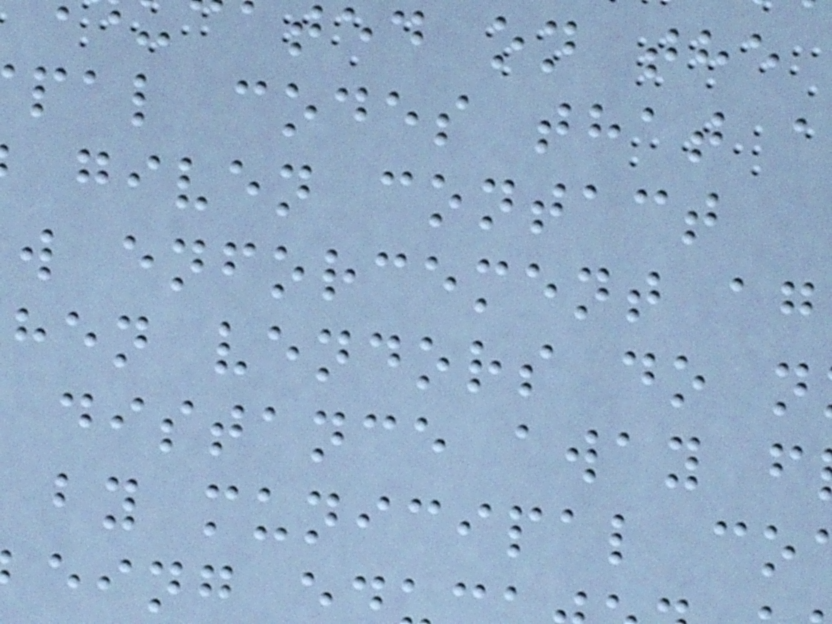ted on the
pal codes that a
given contact
w enforcement ag
hen vendors do n
distance away f
by municipal co
